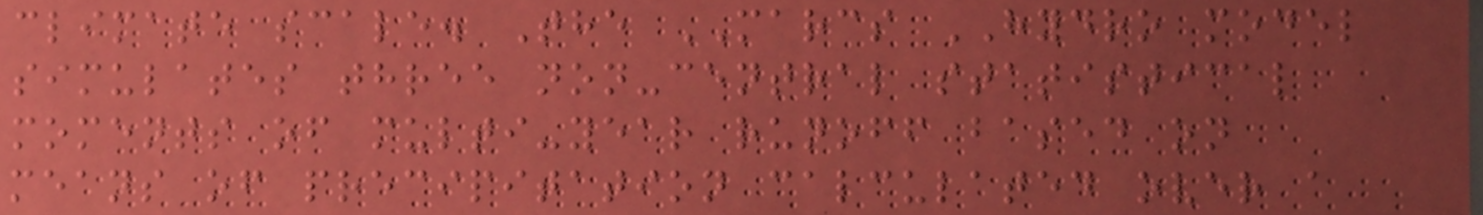climate scale. The MARCS HYDRO model
simulates three non-central statistical
moments of multi-year runoff based on
means of precipitation calculated over a
